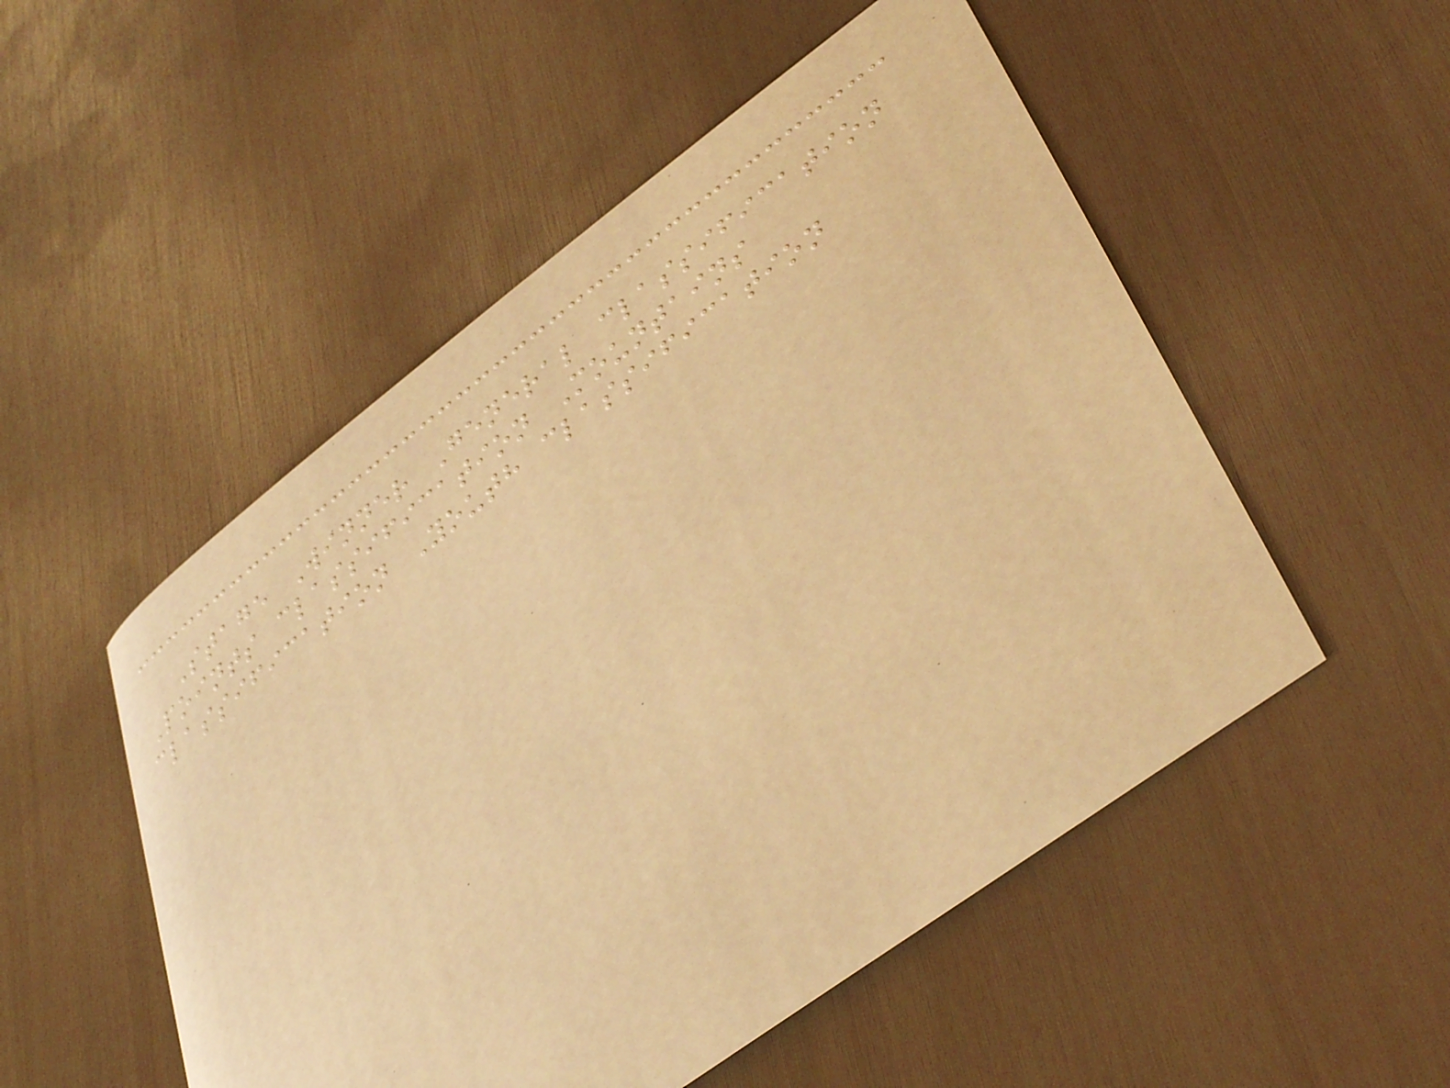Stage Winner General classification
Points classification Mountains
classification Youth classification
